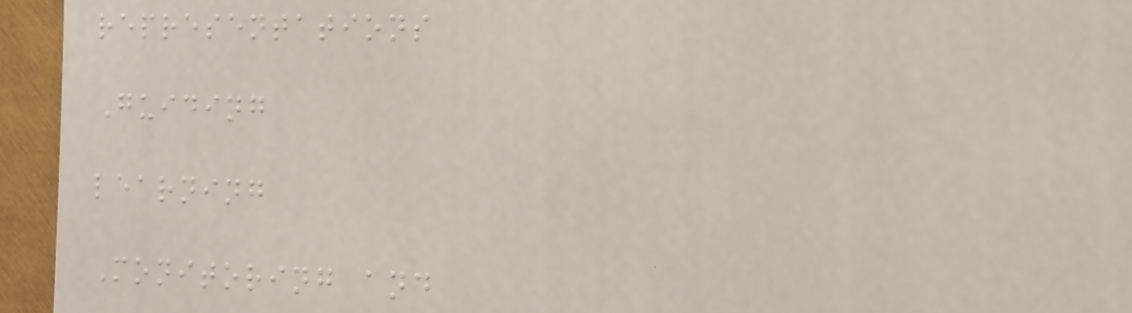representations
Guiding
learning
Monitoring and
